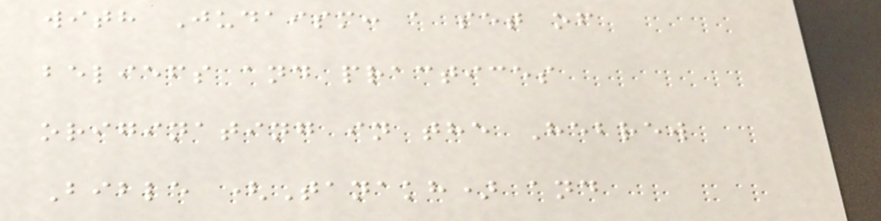with Judaism: a set of
beliefs and practices
originating in the Hebrew
Bible (Tanakh) and
